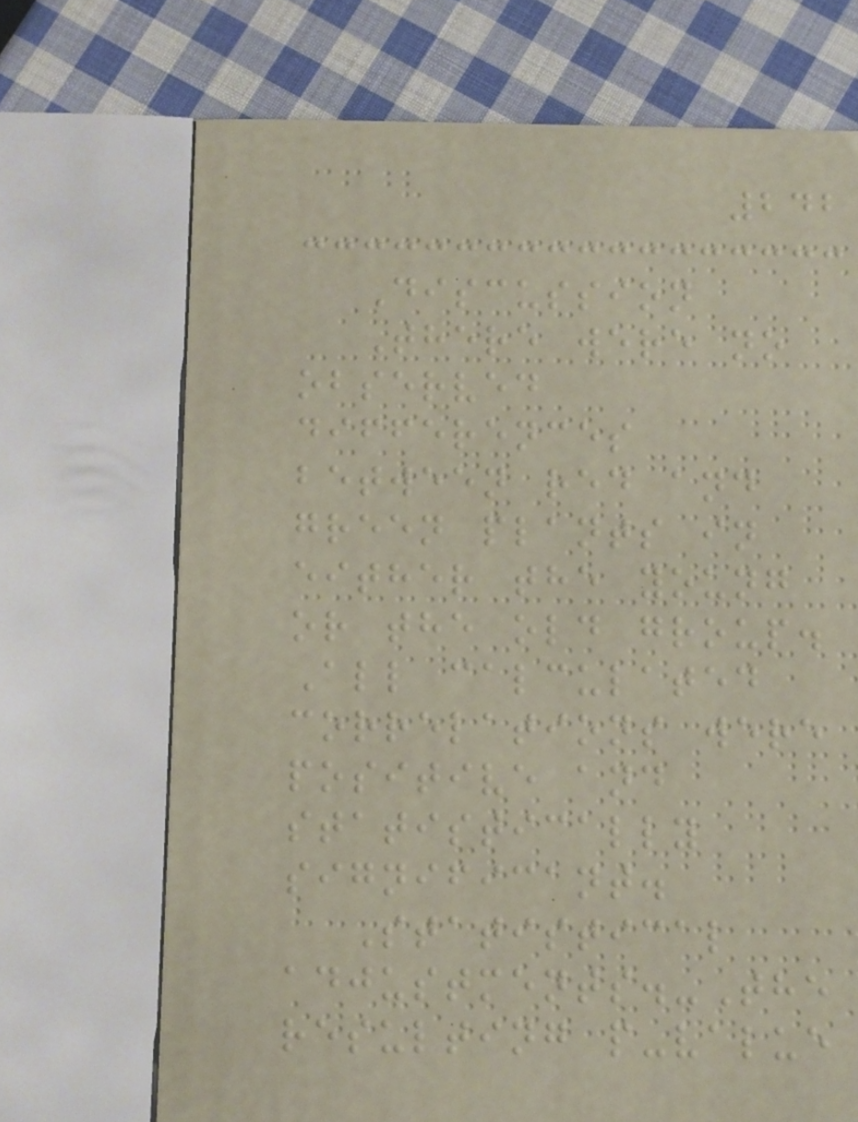242
Discussion
There were no
observed
differences
between red and
green plants in
either the young
or the old group.
All calculated
correlations were
positive and
statistically
significant.
Statistical
adjustments.-The
resulting p-value
